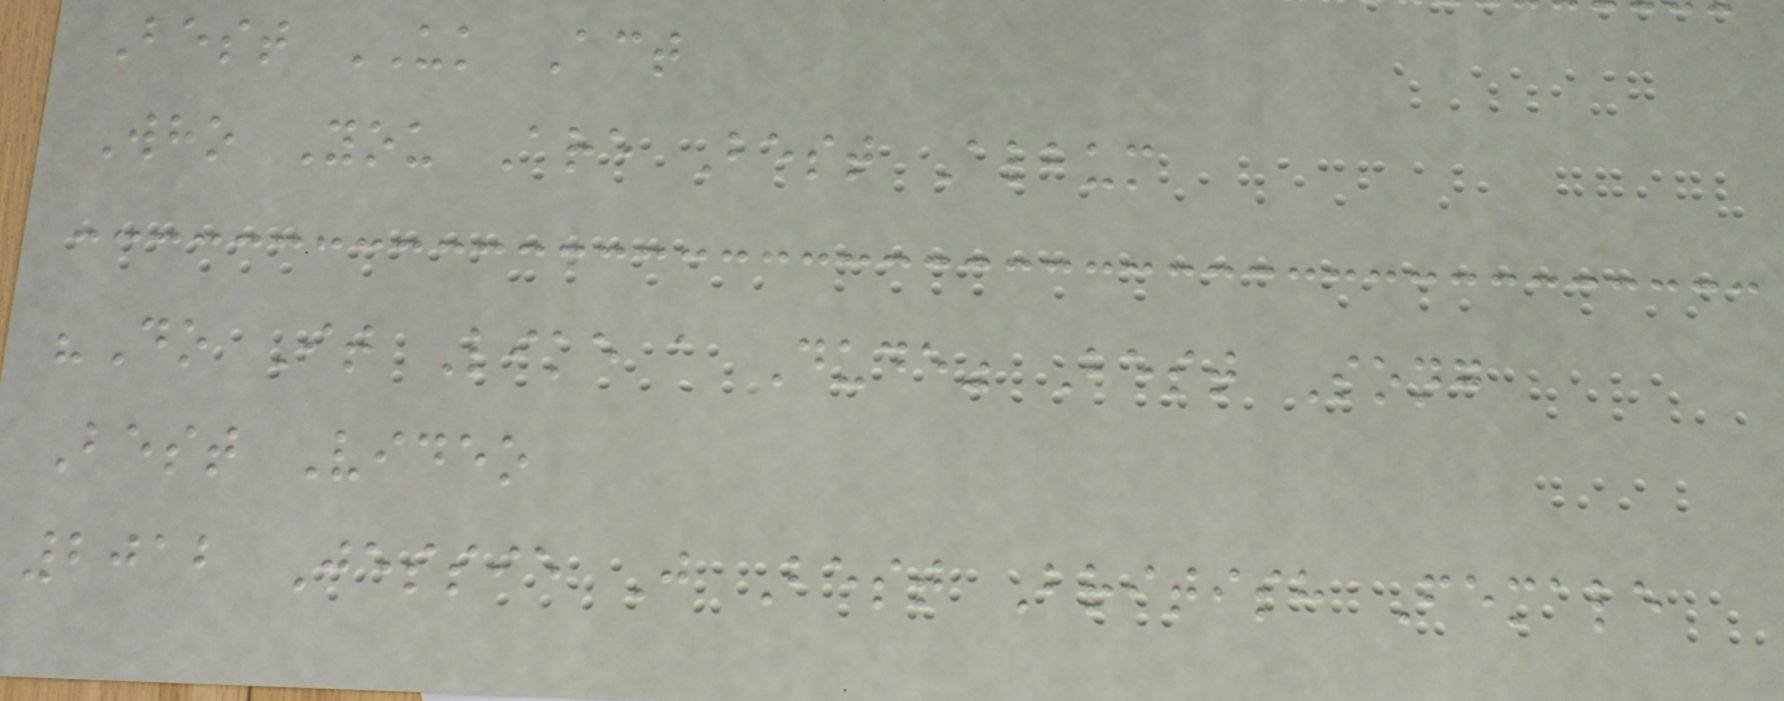Best UK Act
Who You Are Best Album
"Do It Like a Dude" Best Song
Best Video
2012 Jessie J Best British Female
